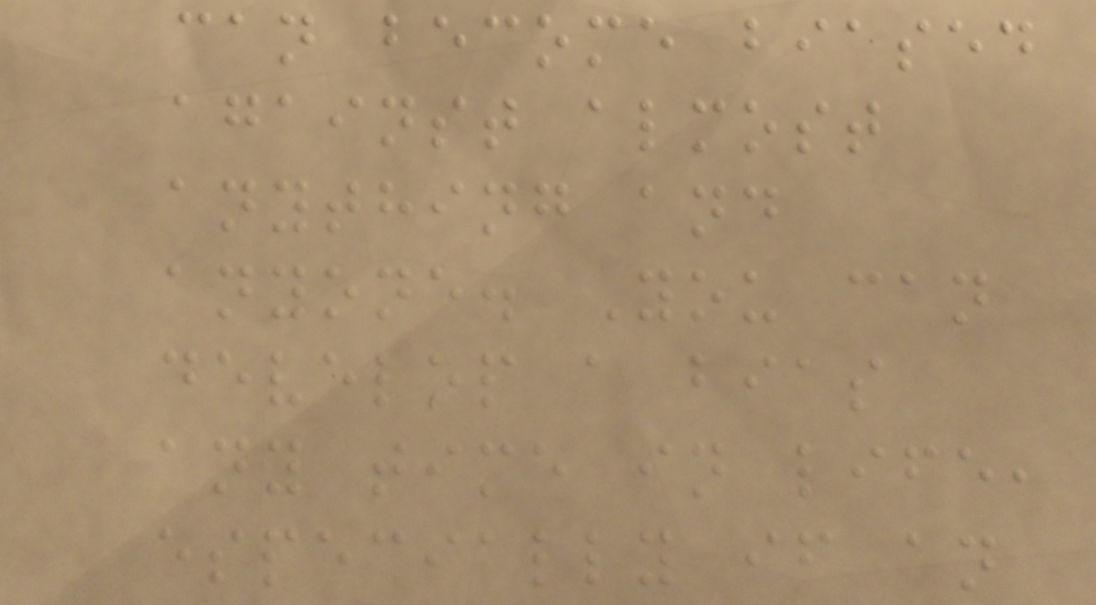can become biased
against almost
anything and
anyone. You can
develop a bias
any time in life,
especially if an
